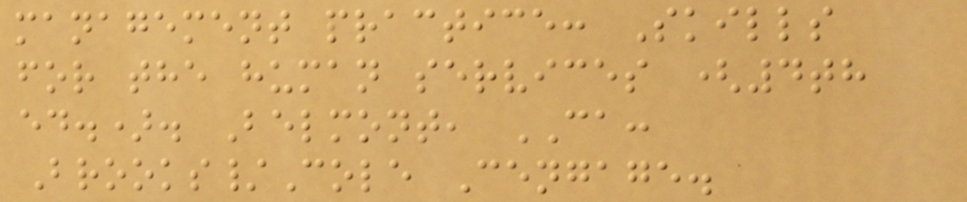management practice: Skills
for the human services (4th
ed.). Belmont, CA:
Brooks/Cole Cengage.
